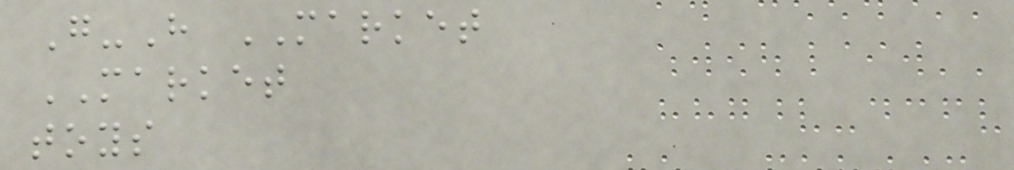G-H MARKET
MARKET
toys
